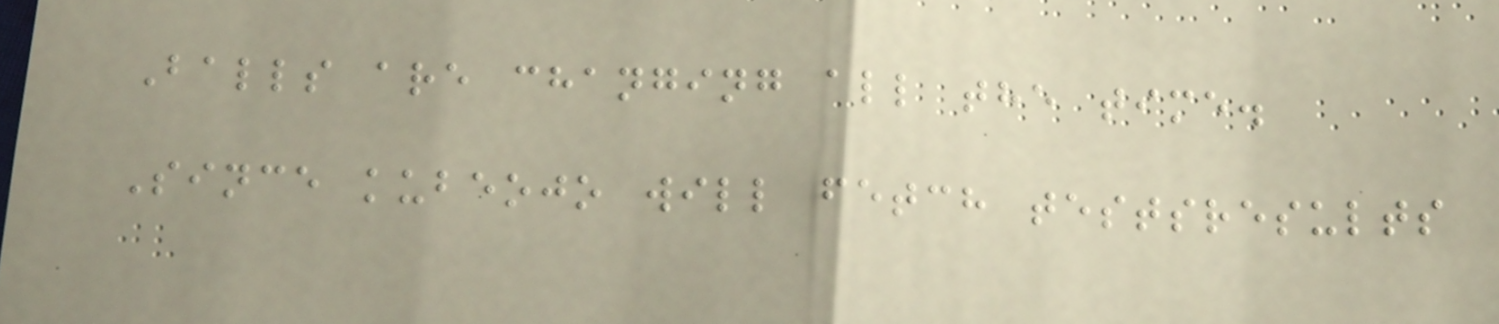Balls are changing all the time.
Since kubeojo will fetch testsresults
